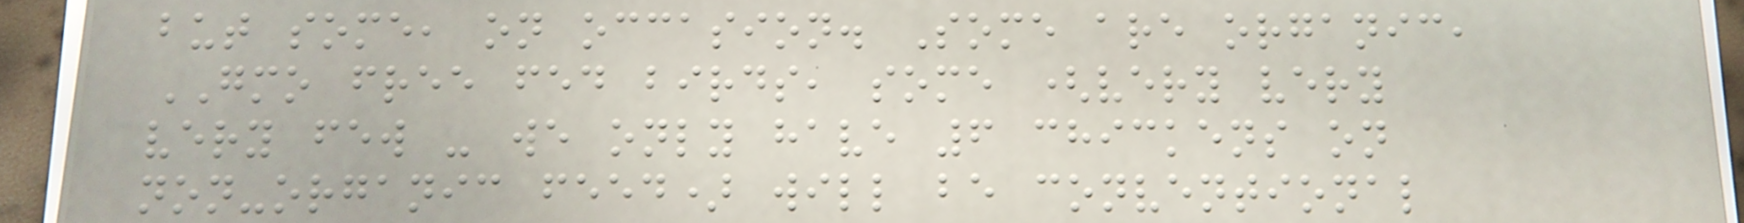but some, on occasion. Some are organic,
GMO free fed birds, some (very very
very few - we only have 6 chickens on
non-organic feed) will be conventional
